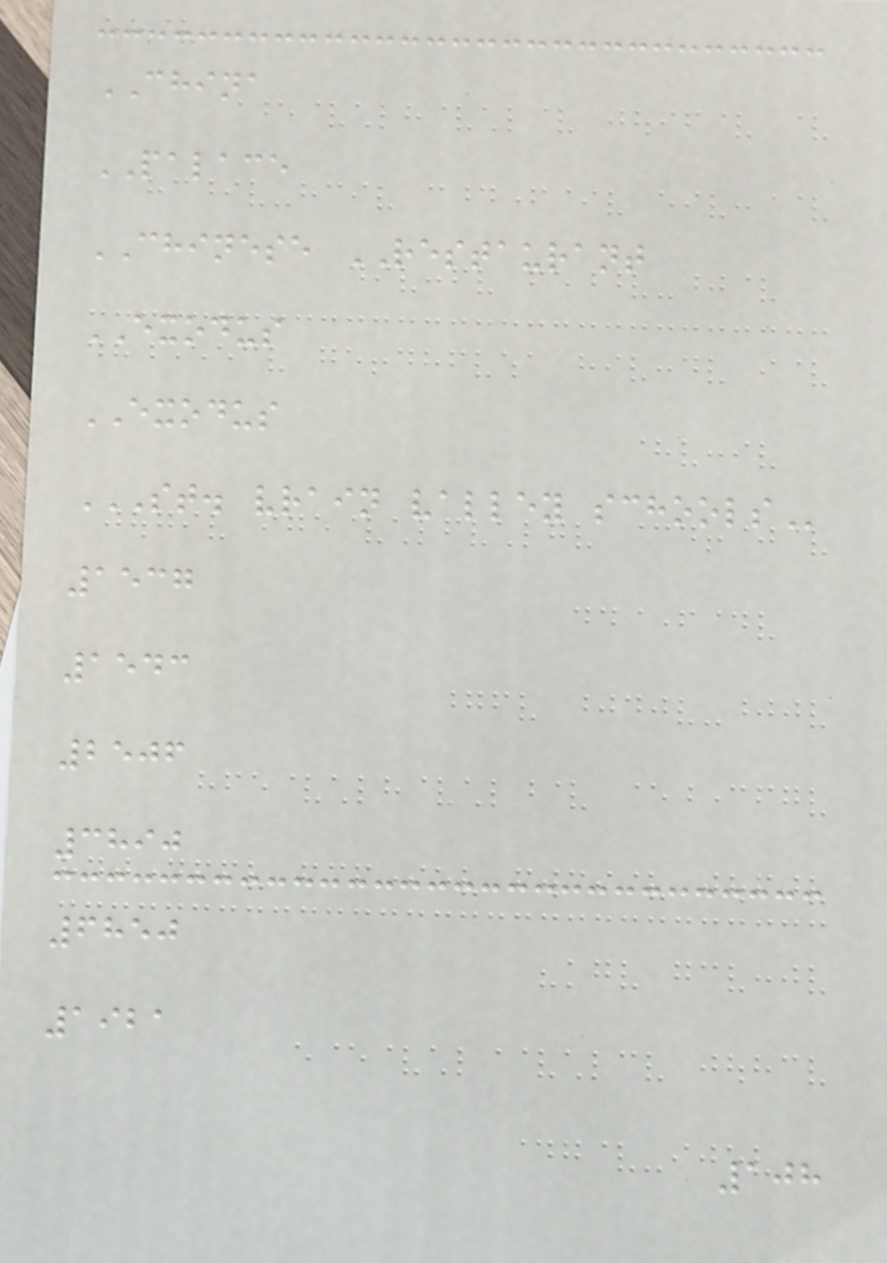CHINA
PALACE
CHINESE RESTAURANT
EXODUS
EXODUS
ST. VRAIN VALLEY SCHOOLS
1537
1543
2506
3890
6850
1921
108
